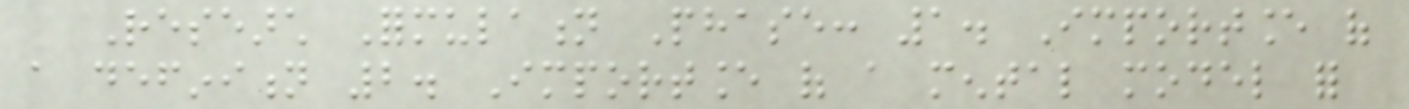Research Formulation Phase: 1. Importance of
a definition 2. Importance of a mental model for
